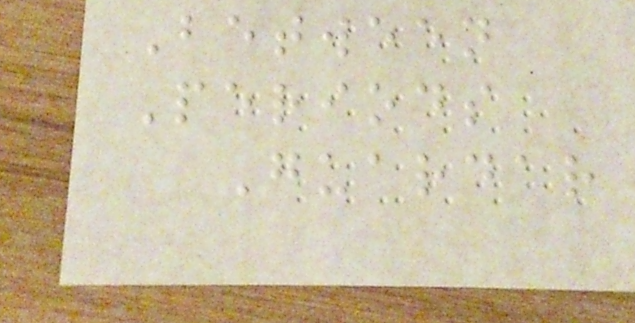Between
Periods
Guardar
